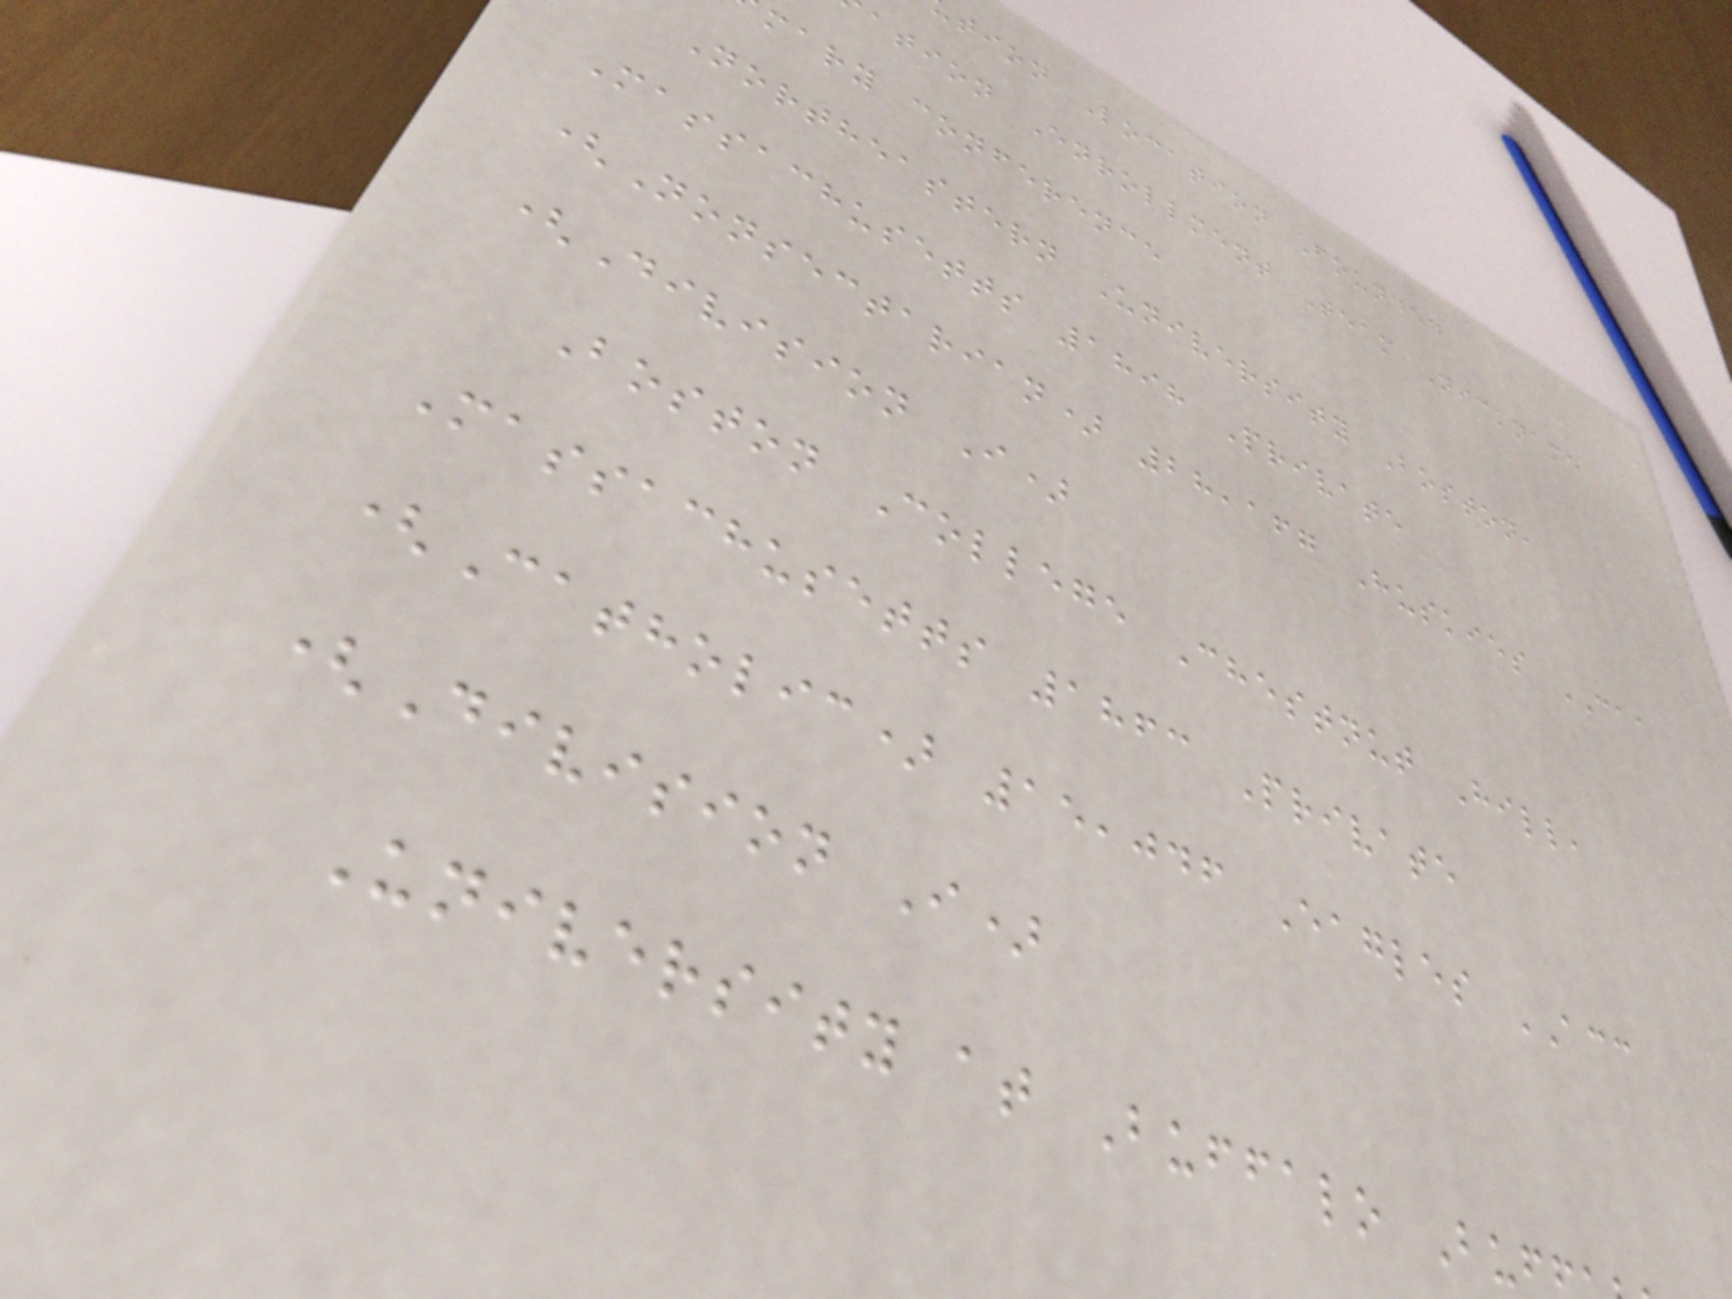tion Location Founded
ation Enrollment Team Nickname
mary conference
Northeastern University Boston,
Massachusetts 1898 Private
(Nonsectarian) 28,167 Huskies CAA
(Division I)
Boston College Chestnut Hill,
Massachusetts 1863 Private
(Catholic) 15,046 Eagles ACC
(Division I)
University at Buffalo Buf
